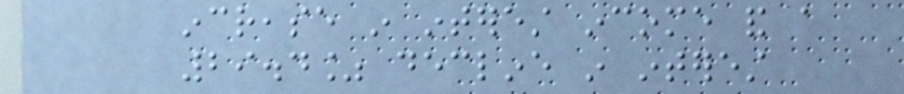increase in interest income and a
29.4% decline in interest
